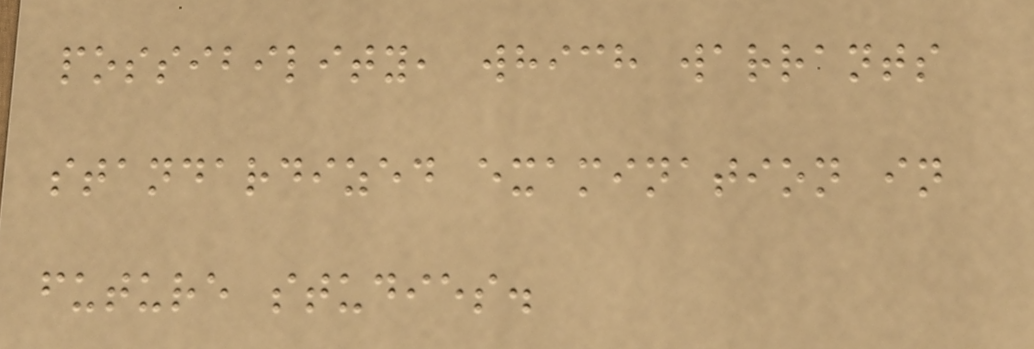possibility, which warrants
standardized examination in
future studies.
